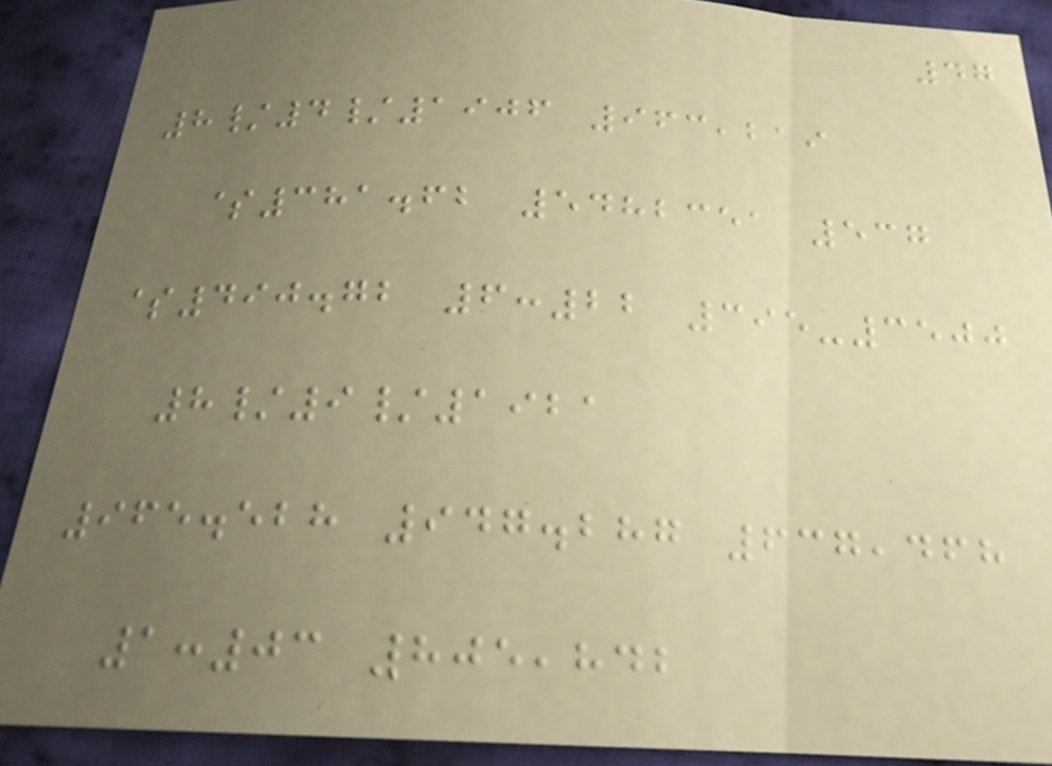47
8/4/1906 963,219
$381.62 5482351 537
$490.72 6:22 395-3500
8/9/1921
965.528 947.287 637,468
1:03 805,842
